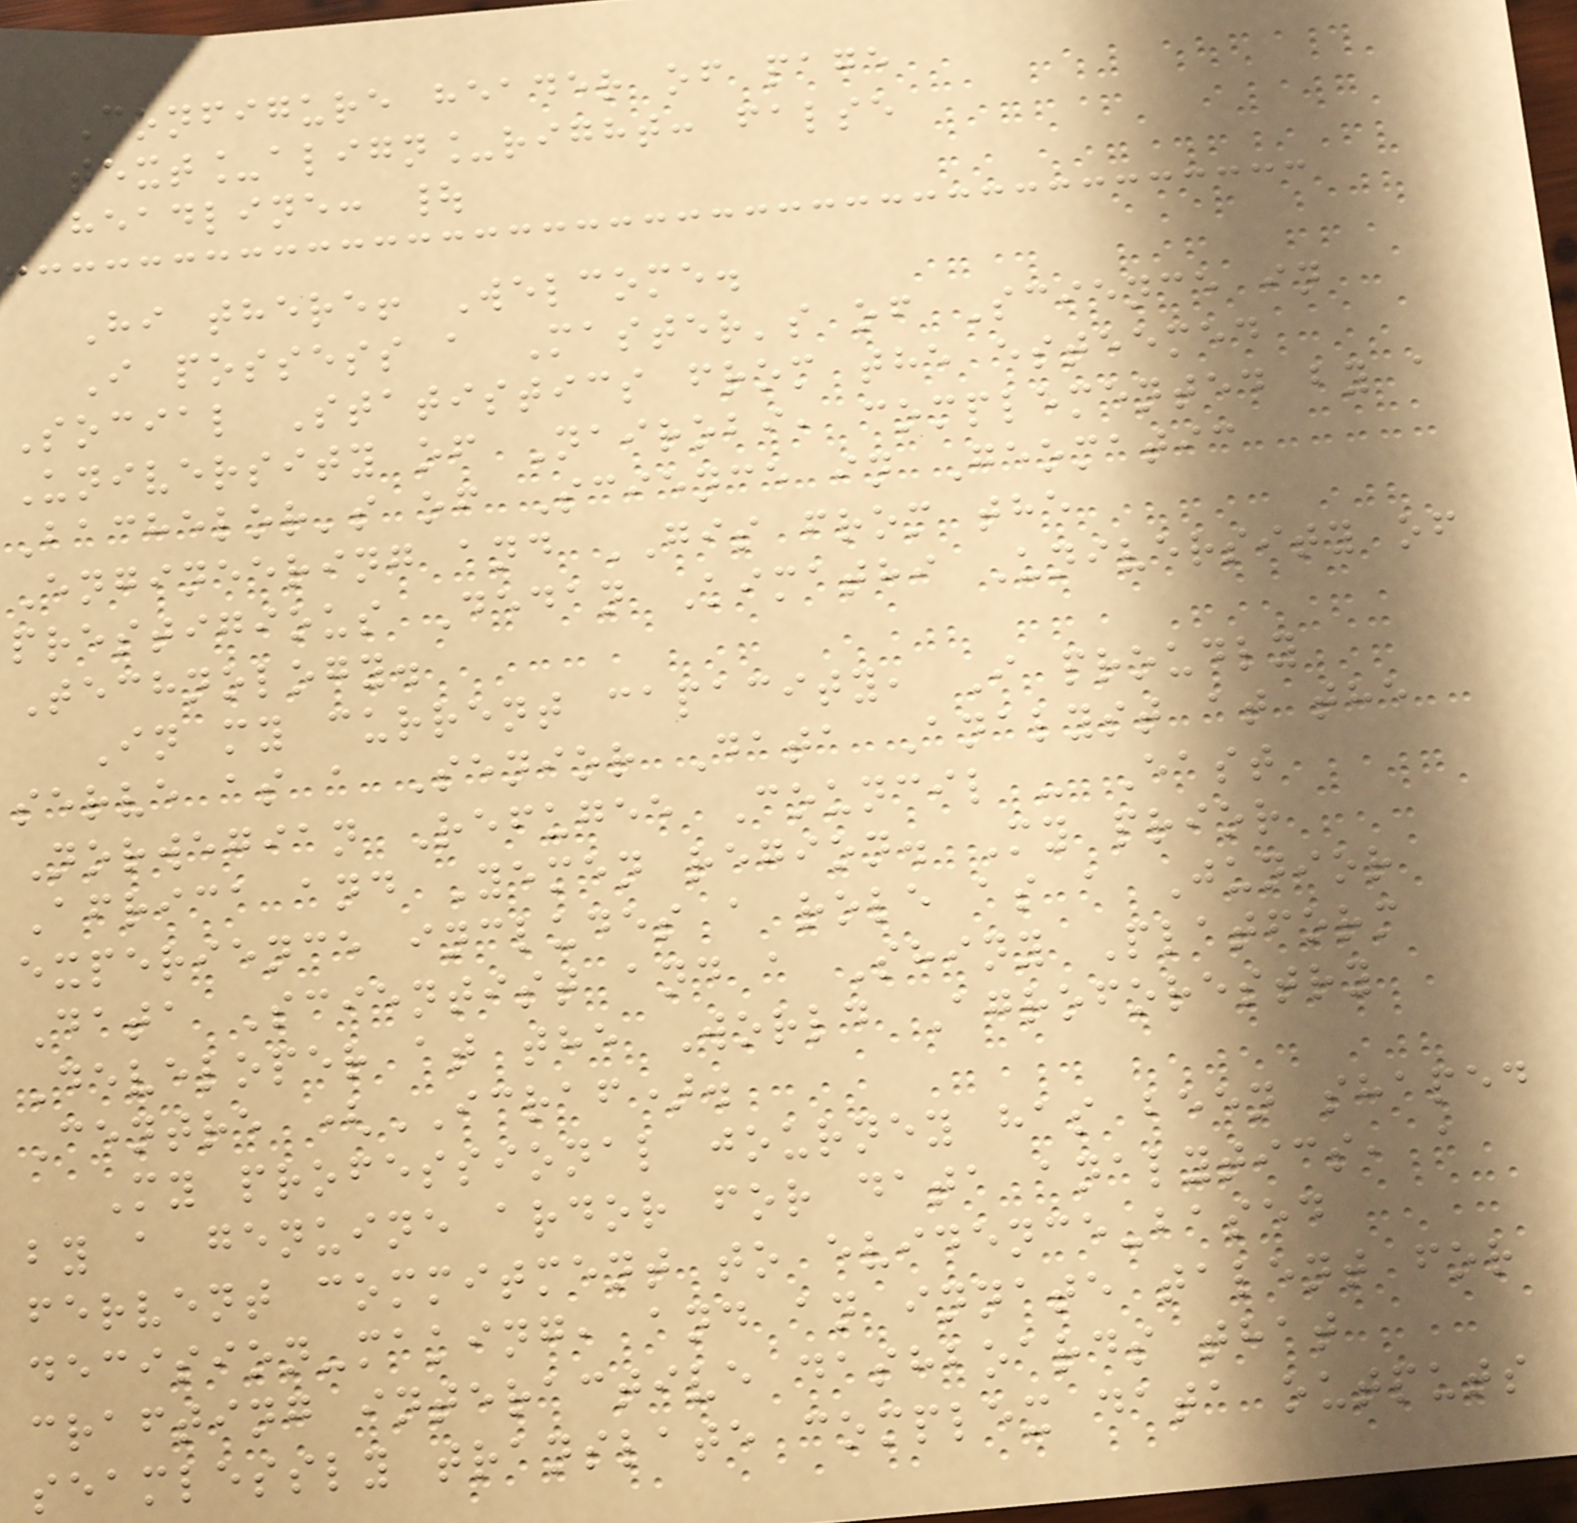Configure header of page
text_align_right: false
headline: |
Hi there! Welcome.
I possess a Master's of Science in
Social Statistics from the esteemed
University of Nairobi, complemented by a
Bachelor's of Science in Geomatic
Engineering and GIS from the
prestigious Dedan Kimathi University of
Technology.
In my current capacity, I proudly
serve as a Senior Data Analyst at the
Norwegian Refugee Council - East
Africa and Yemen region. My prior
experience includes a role as a Junior
Data Scientist and a Shiny Platform
Developer at the World Agroforestry
Centre (ICRAF).
My professional journey has been shaped
by a genuine ardor for data analytics, a
fervent commitment to evidence-based
decision-making, and an innate talent for
crafting interactive dashboards that
seamlessly translate complex data outputs
